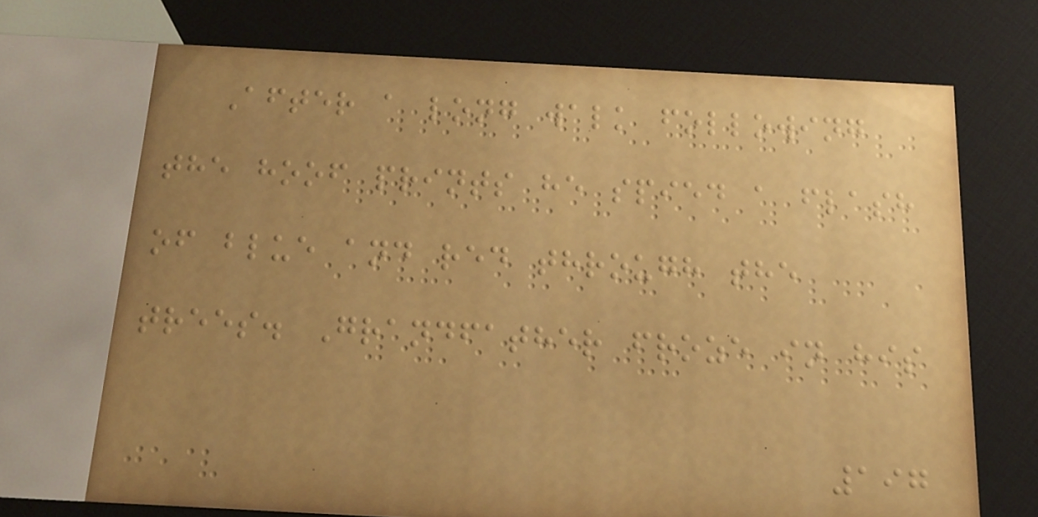After a long walk following
the hoof prints he spied a flash
of blue and red through the
trees. Grandfather froze in his
197
